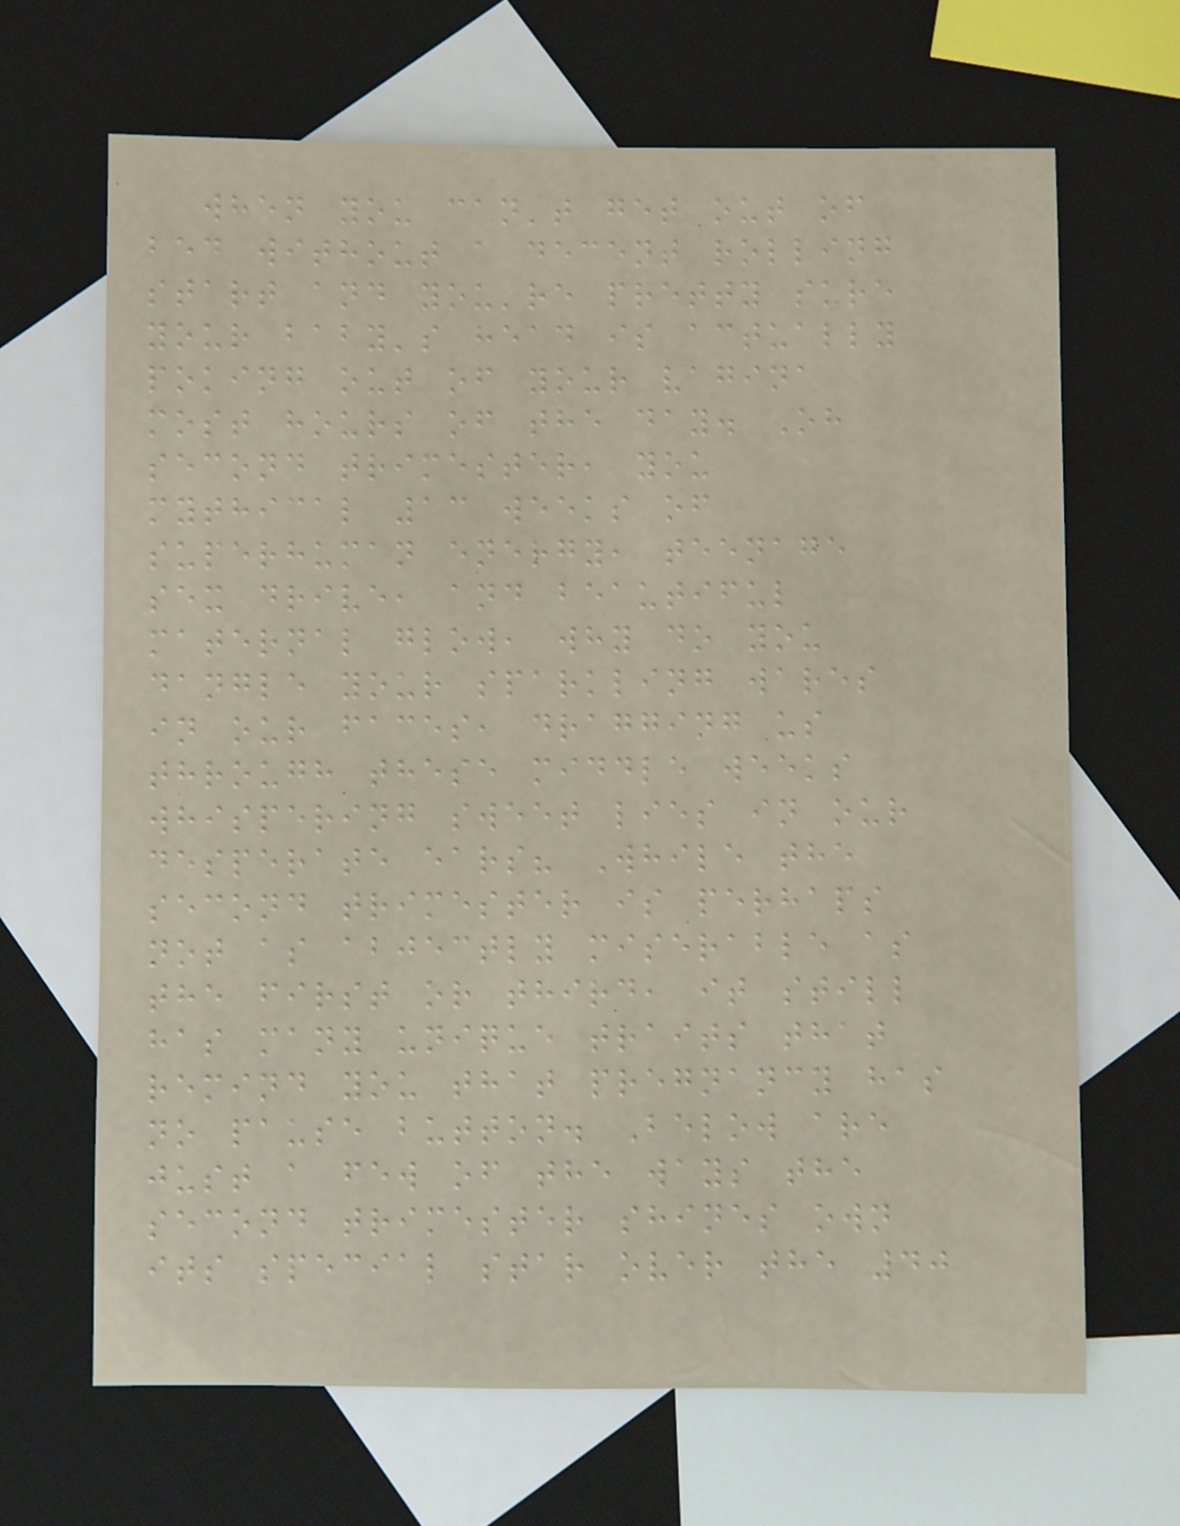when you can't get out of
bed without a decent rolling
start and you're pretty sure
your baby's head is actually
poking out of your vagina
most hours of the day. Oh
second trimester, you
mythical 13 weeks of
superhuman energy, teenage
sex drive, and beautiful
maternal glow, why do you
dangle your sparkling wares
in our faces, dragging us
through these middle weeks
whispering sweet lies in our
desperate ears? While the
second trimester is perhaps
not as abjectly miserable as
the first or third, it still
has many unique traits that
remind you that pregnancy has
no pause button. Below are
just a few of the ways the
second trimester shines own
its special star over the 40
